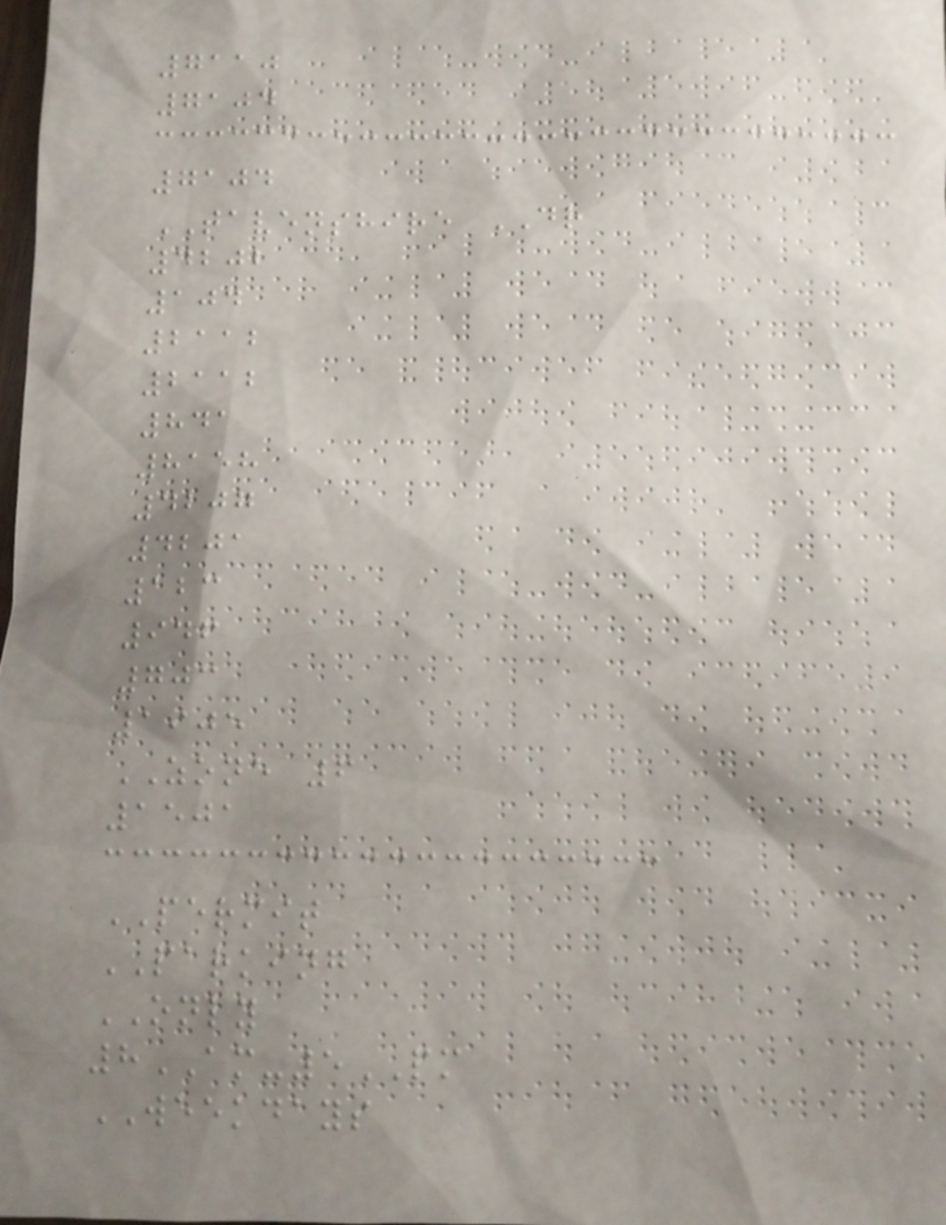7110
7104
7104
TAVENSHIRE DR
4202
104
2112
2112
841
8158
4207
4201
123
946
703
1905
ZONE 6
1501
PERMIT
PARKING
ONLY
8AM-5PM
WEEKDAYS
